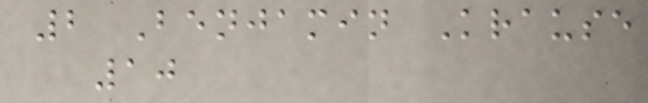2 Benjamin Krause
10
